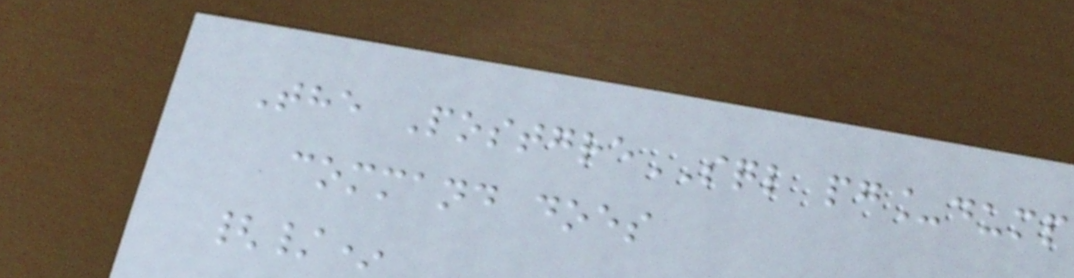The PostgreSQL pg_dump
command does
{/*
